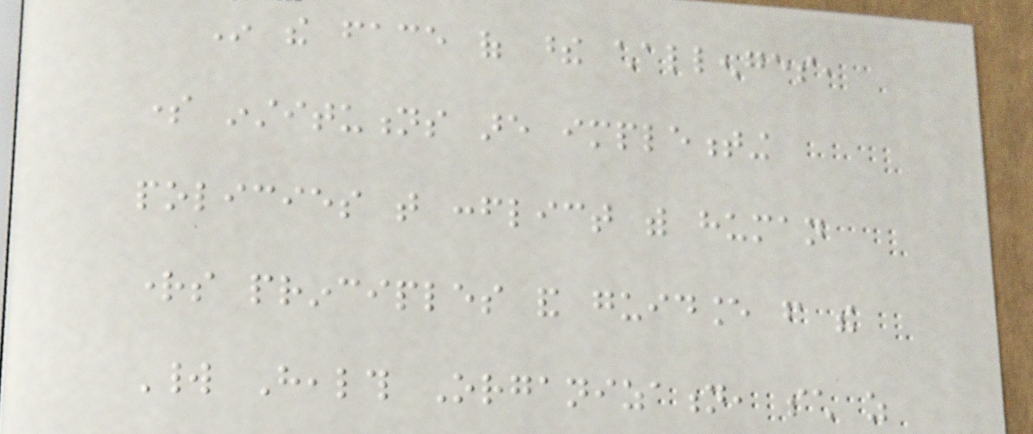In the face of these challenges,
some institutions are implementing
policies that conflict with human
rights principles and guidance from the
World Health Organization, such as
